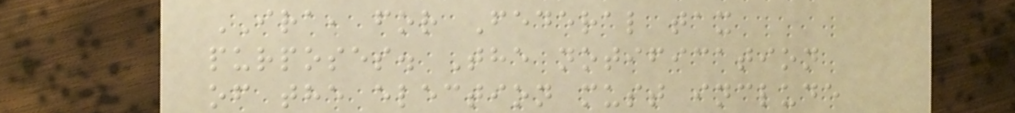IRA, for Federal tax
purposes. The notification
of the election must include
